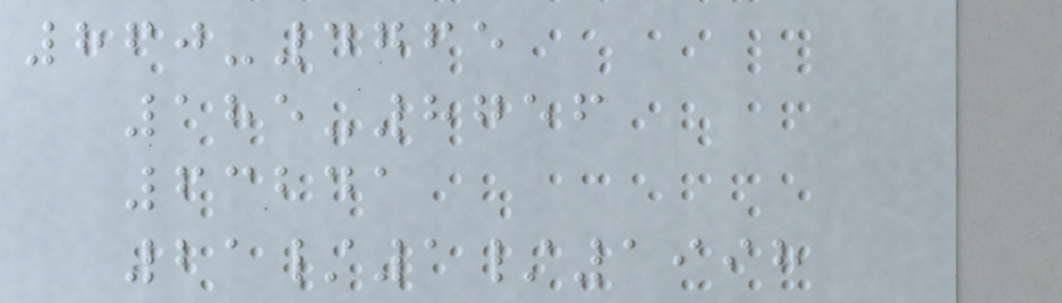860-4765
185-8756
63241
21/1/1998
